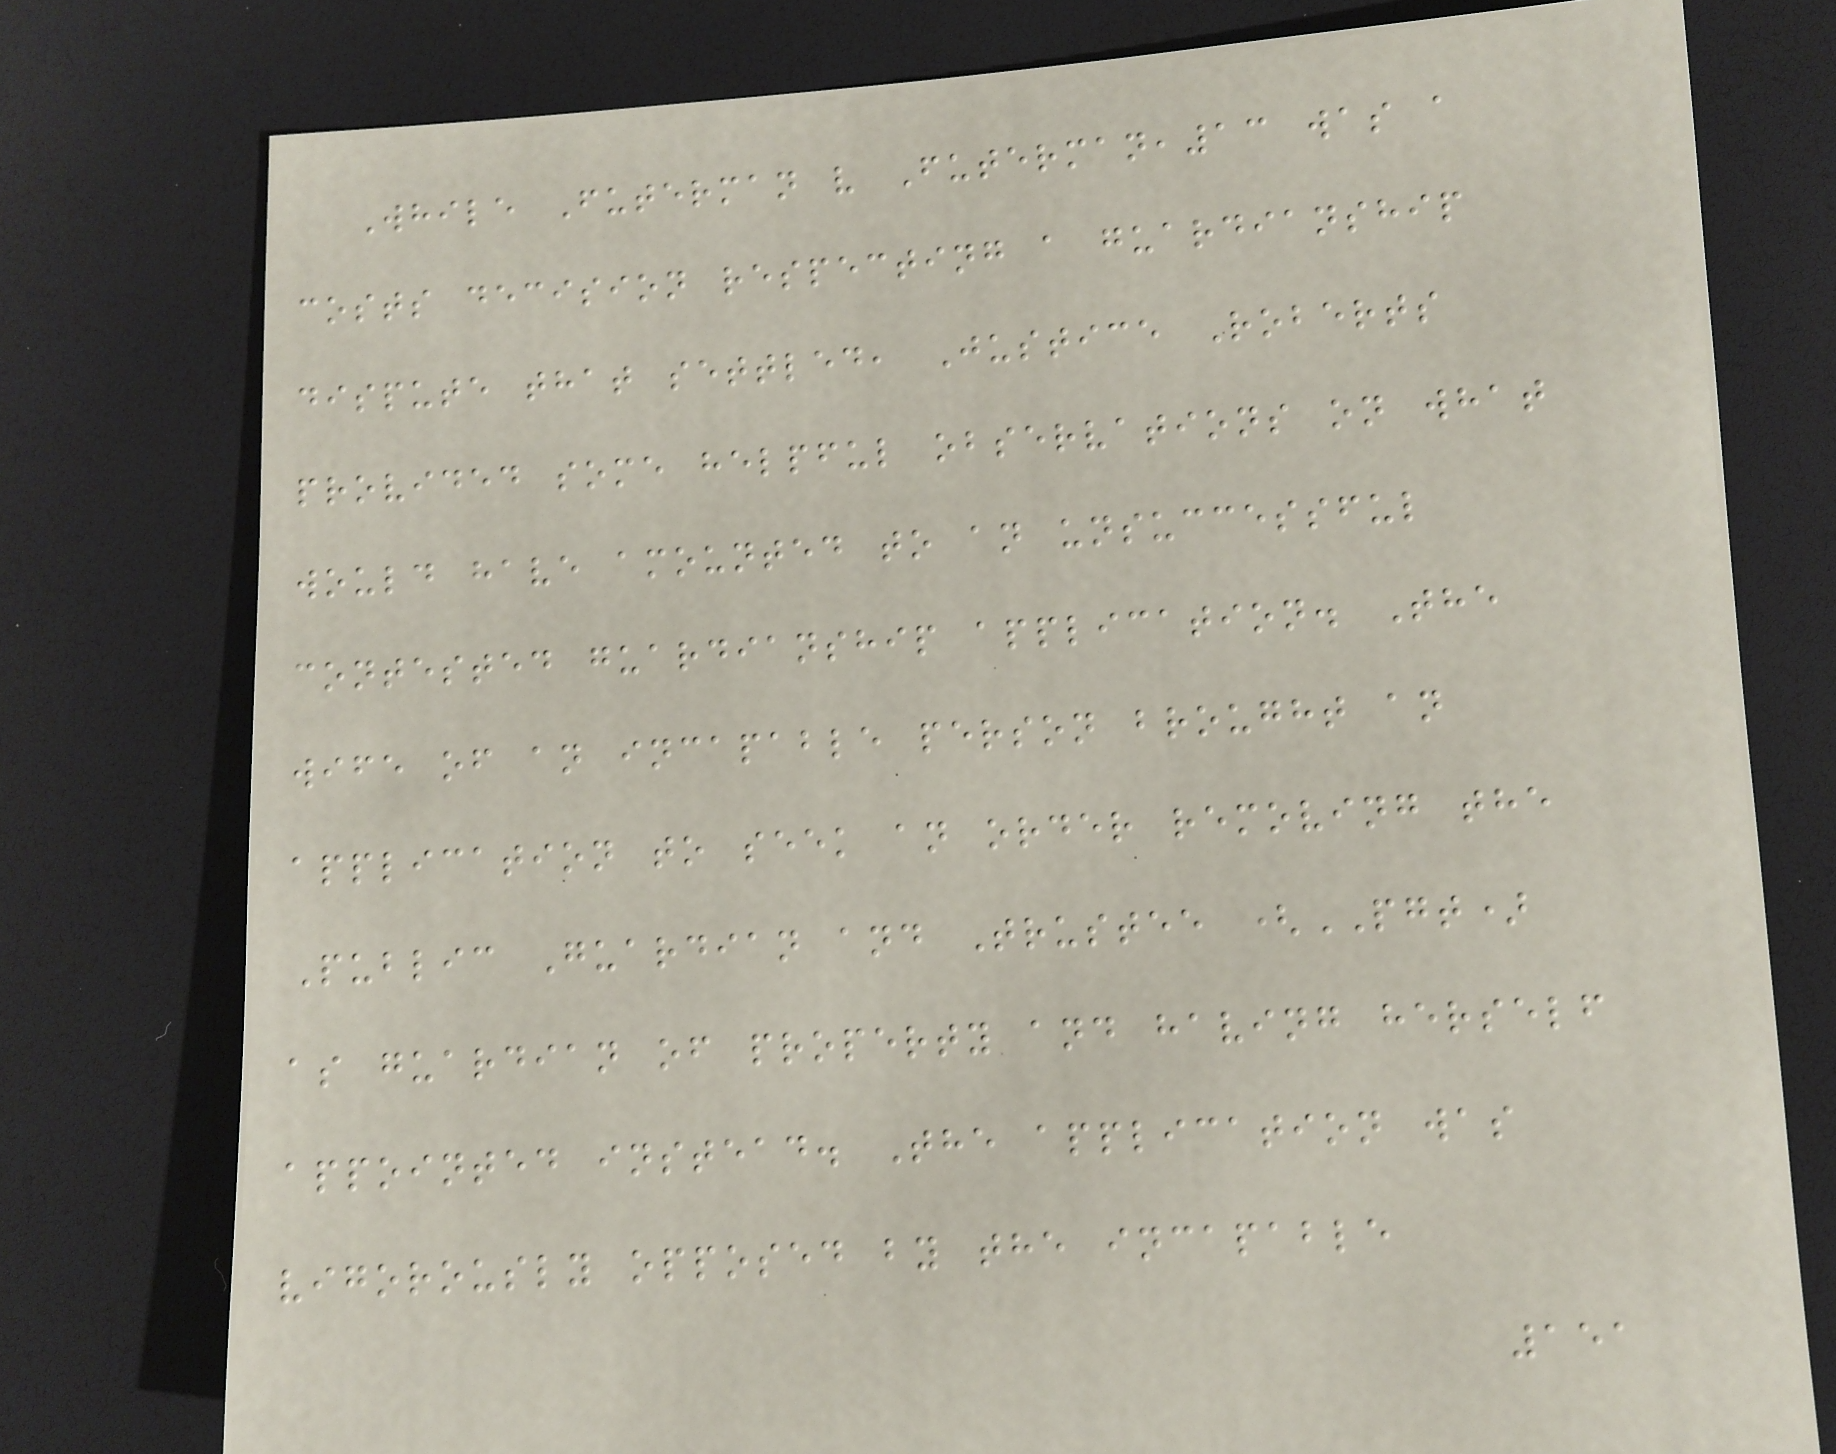While Futerman v Futerman,13 was a
costs decision respecting a guardianship
dispute that settled, Justice Roberts
provided some helpful observations on what
would have amounted to an unsuccessful
contested guardianship application. The
wife of an incapable person brought an
application to seek an order removing the
Public Guardian and Trustee (PGT)
as guardian of property and having herself
appointed instead. The application was
vigorously opposed by the incapable
151
